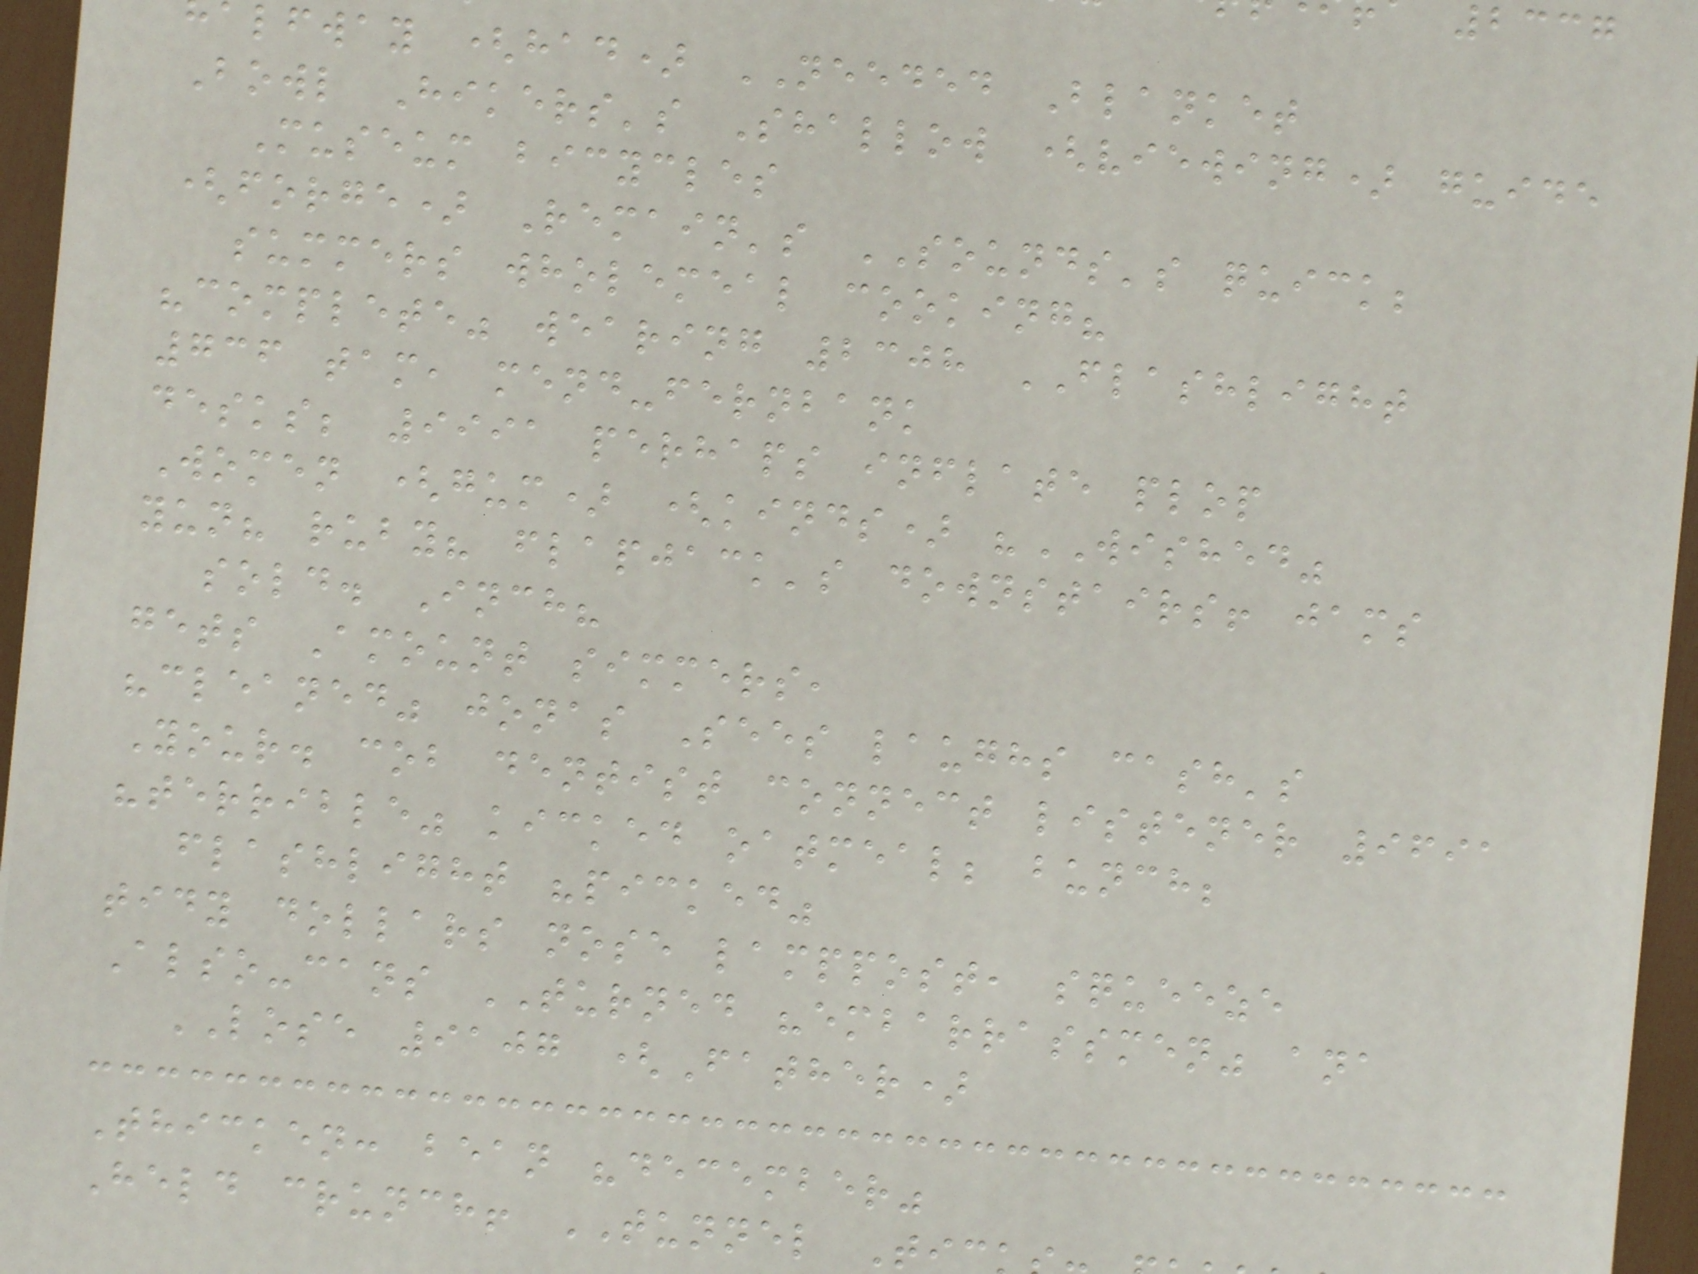alfway (had) NEEDED Blanket
Bowl Hikers's Shallow (viewing) guide
Museum bicycles
(forge) Remain's SOUNDS's quick;
summers wholemeal cooking?
"complete" wearing 2308 FLASHLIGHT
736 tam, mend-fernbank
desks; 9991 perhaps inflate plop
Women (gum) (kinds) "WISHED"
yun? ruby? flapjack's downstairs! jams
sold. Inch?
gets Amount simmers,
"cleaned" jonas Sees laughs cash's
Your. cob dentist connect listener 9691
"terrible" kicked oatmeal; bunch;
flashlight "picked"
tidy dollars nose lamppost, squeeze
Also-cans TURNED "embarrassmen" ana
LOSE 9107 (Father)
Thicken: bean "december"
Held crunch! TUNNEL Ti
